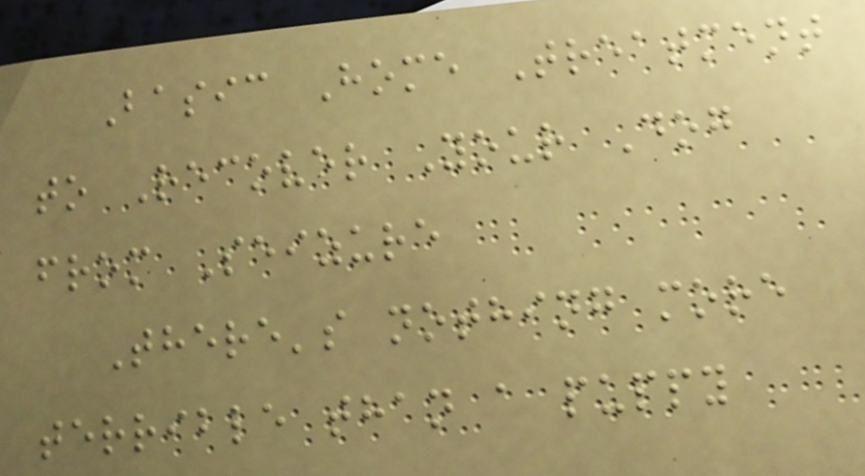Basic Home Treatment
to Recover Your Dog
from Seizure
There's nothing more
terrible than a puppy
